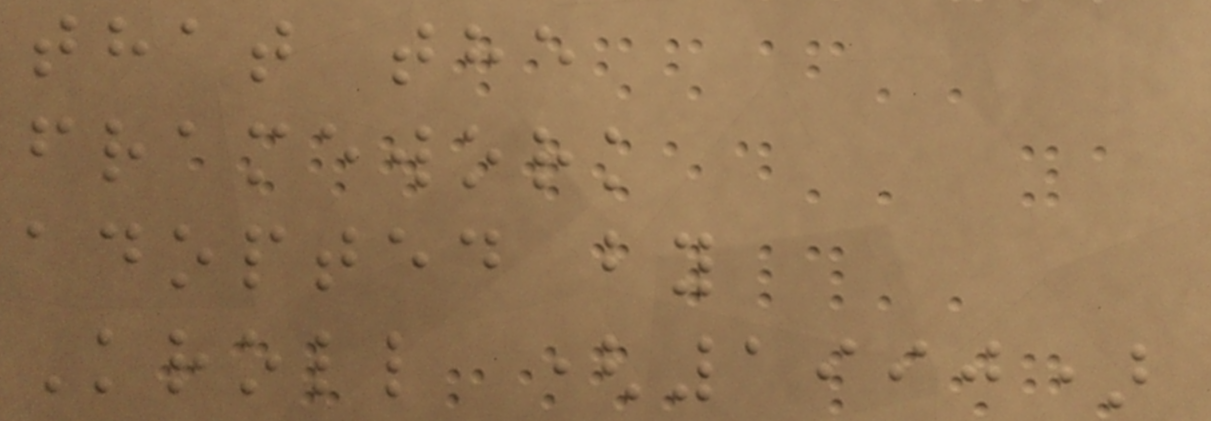that the
framework
adopted by
Kroll (1990)
